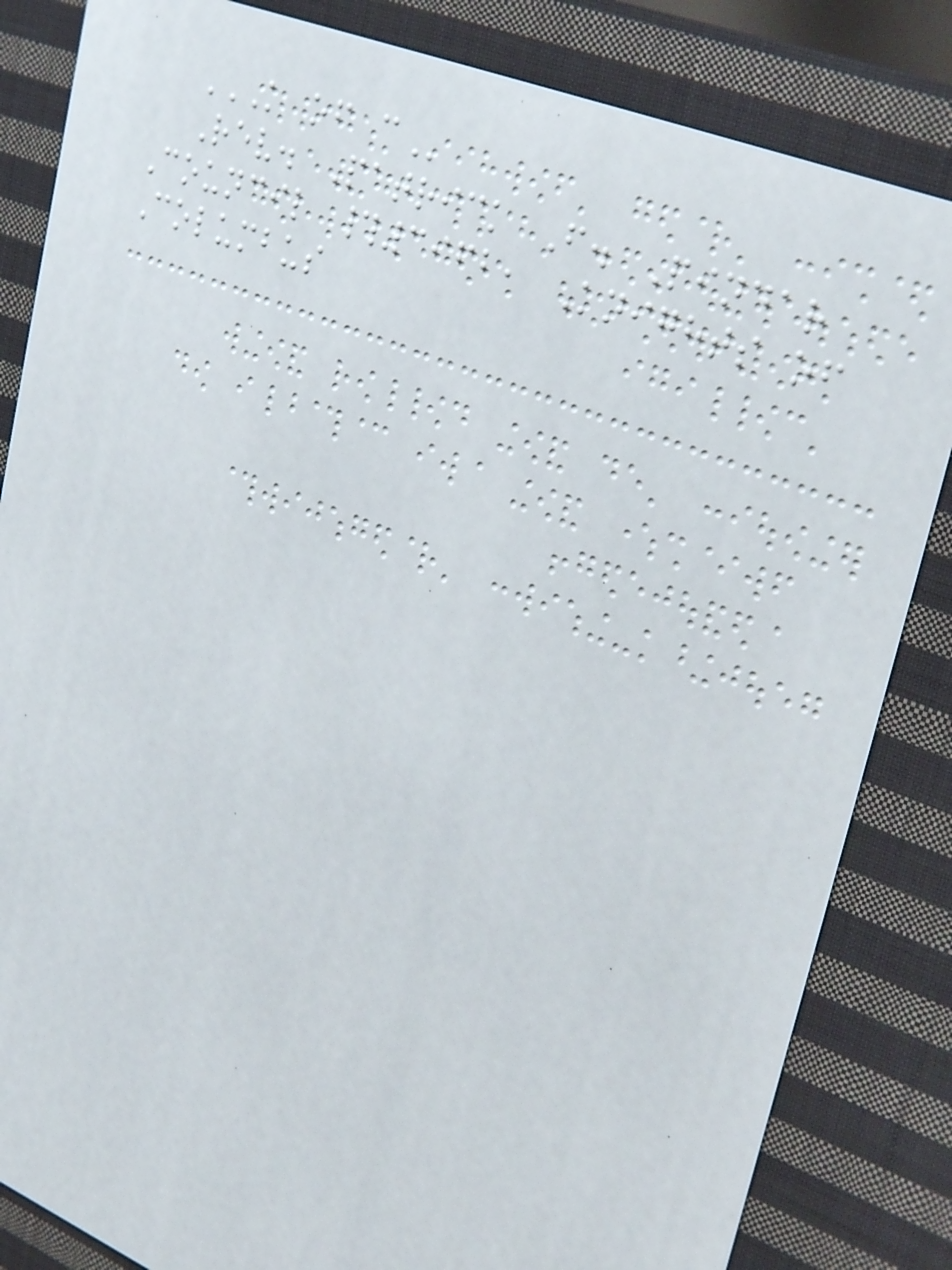K OF C
Rev. Patrick F. Pindar
Council #3962, Knights of
Columbus
